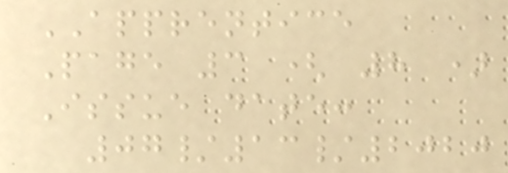APPRENTICE
Page 3 ( 8 )
Issue date:
07/13/2020
